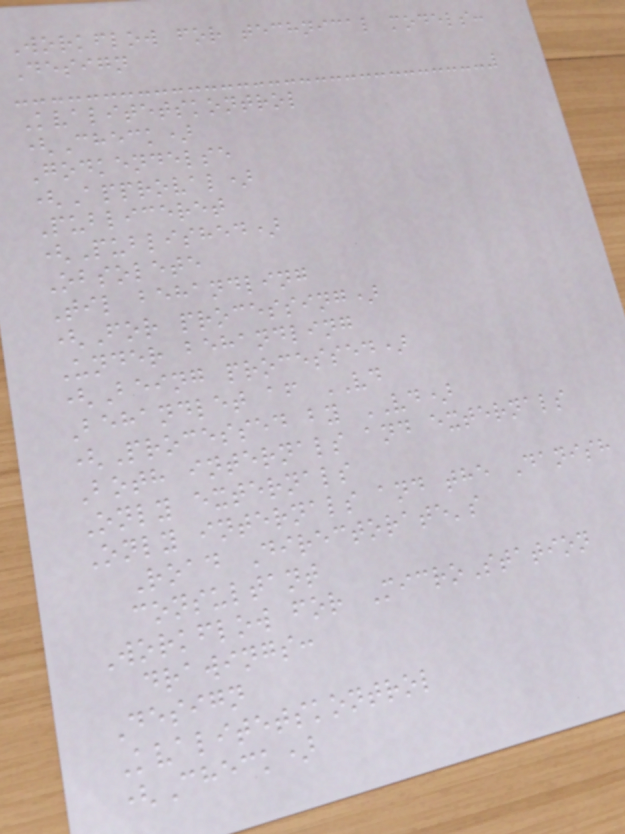Workflow for technical models:
Design
Kvalitetskontrol
(Check)
Godkendelse
(Approval)
Publiceret
(Published)
Obsolete
Til behandling
(For processing)
Under behandling
(Being processed)
Behandlet af VD
(Processed by VD)
Both internals and externals
Only externals
Only internals and the Danish
Road Directorate's
consultant
Workflow for MicroStation
drawings:
Design
Kvalitetskontrol
(Check)
